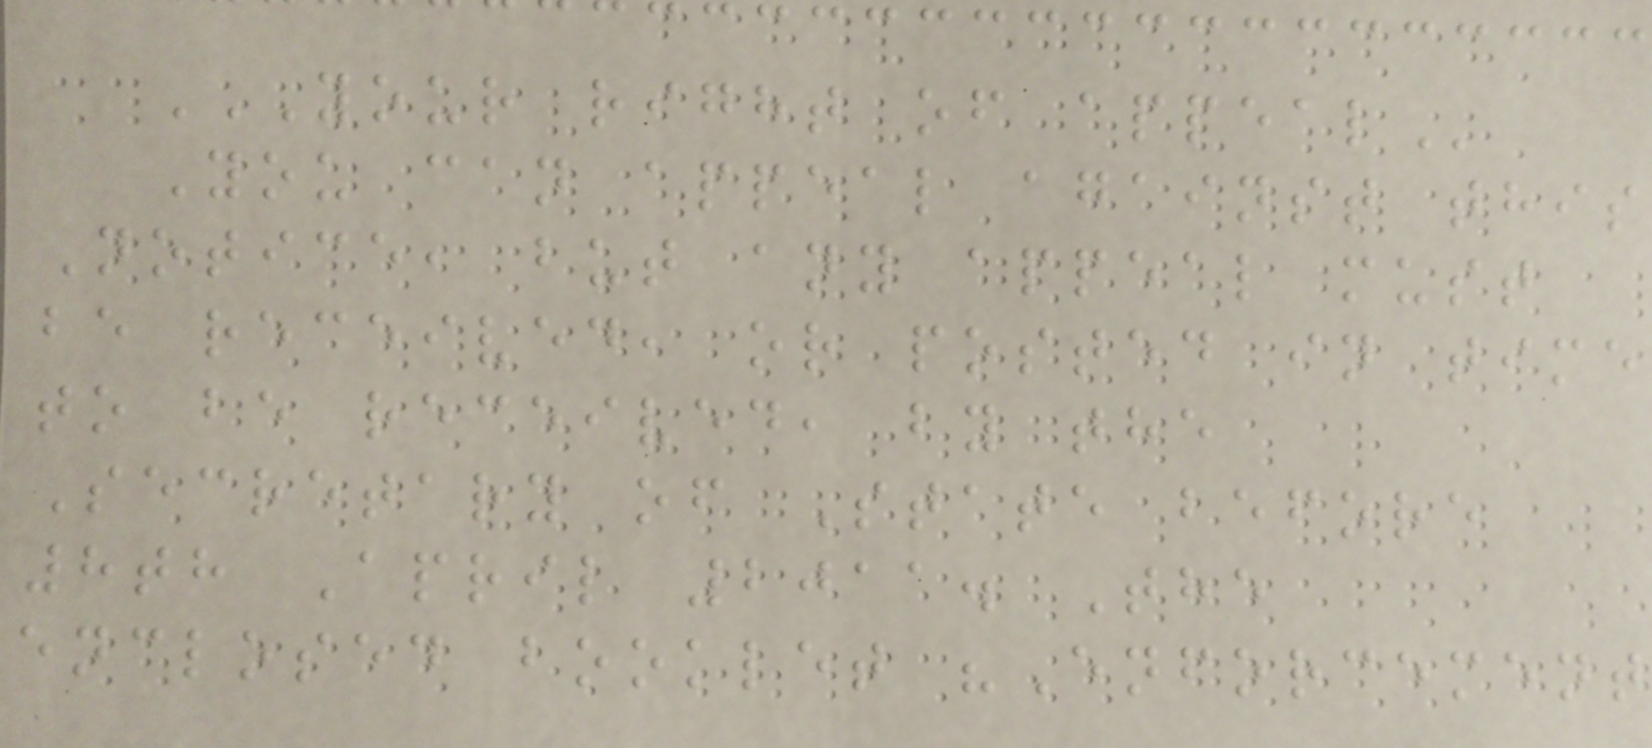YOUR RIGHT OF APPEAL
You can appeal against this
Notice, but any appeal must
be received, or posted in time
to be received, by the
Secretary of State before
8th April 2011. The
enclosed booklet "Enforcement
